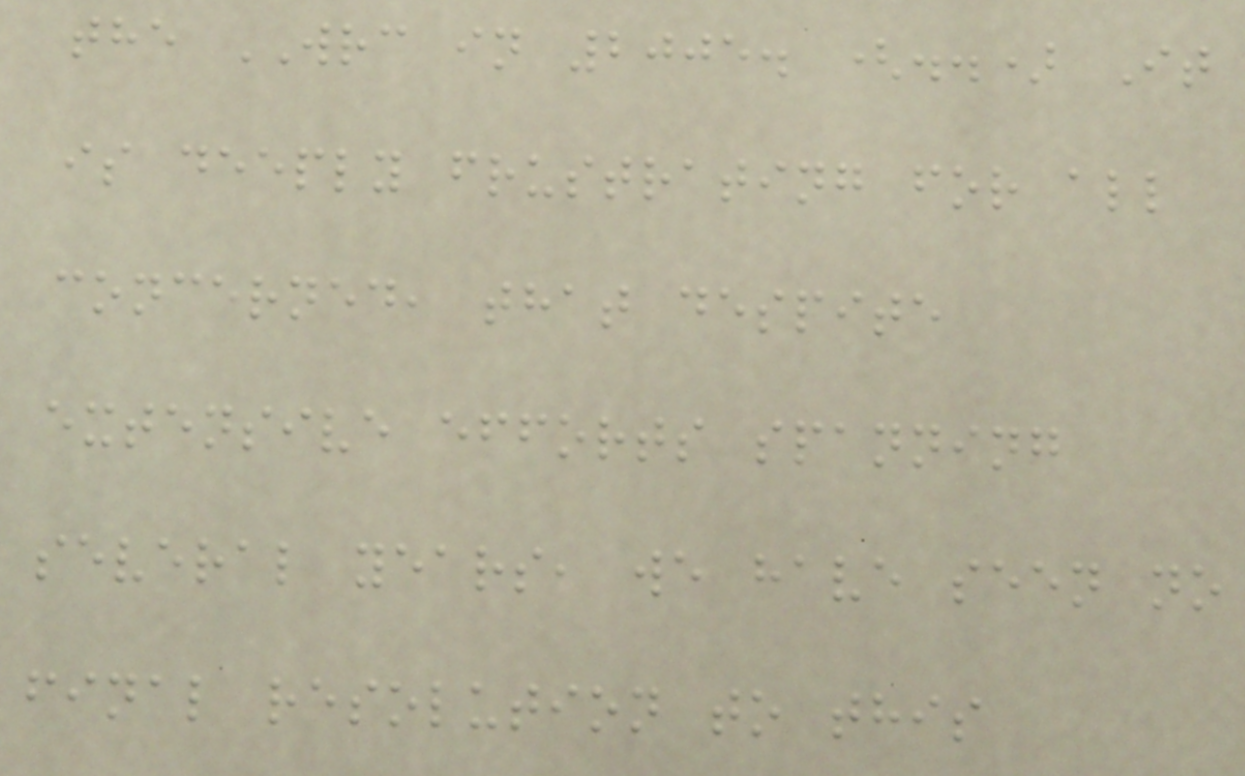the WRC in 2005. (..) It
is deeply frustrating for all
concerned, that despite
extensive efforts spanning
several years, we have seen no
final resolution to this
